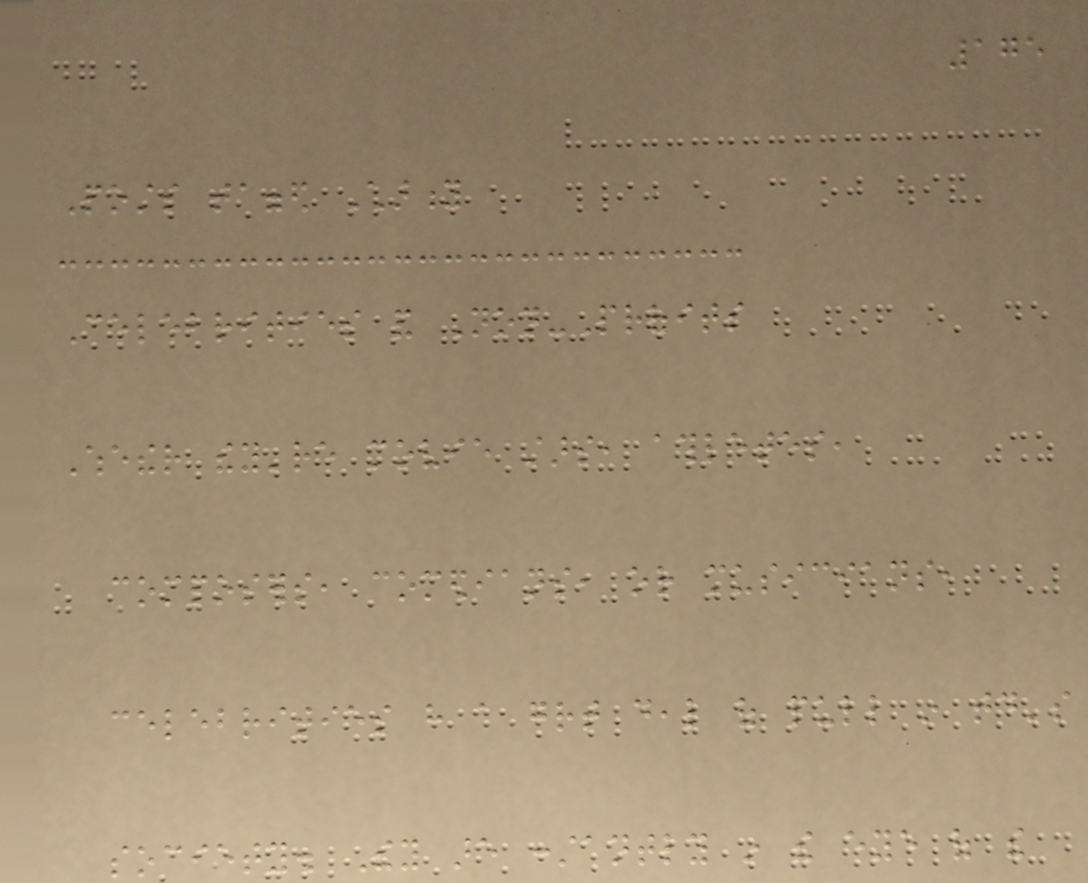175
Posts tagged Charity
Celebrities and Non-Profits
Whether they're movie stars, athletes,
composers, comedians, or musicians,
celebrities have a great deal of pull in today's
society. They are constantly in the eye of the
